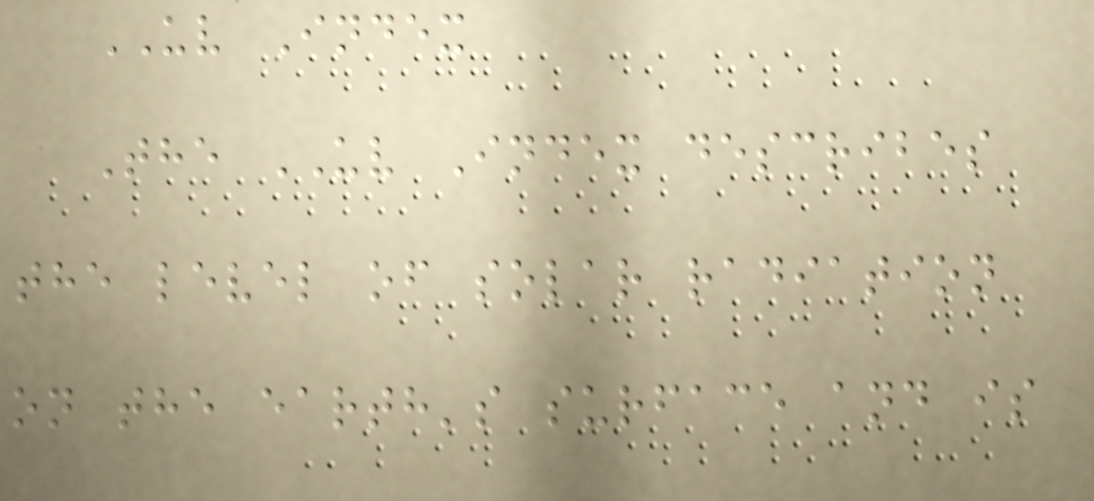UV Index
The UV Index describes
the level of solar radiation
on the earth's surface and is
